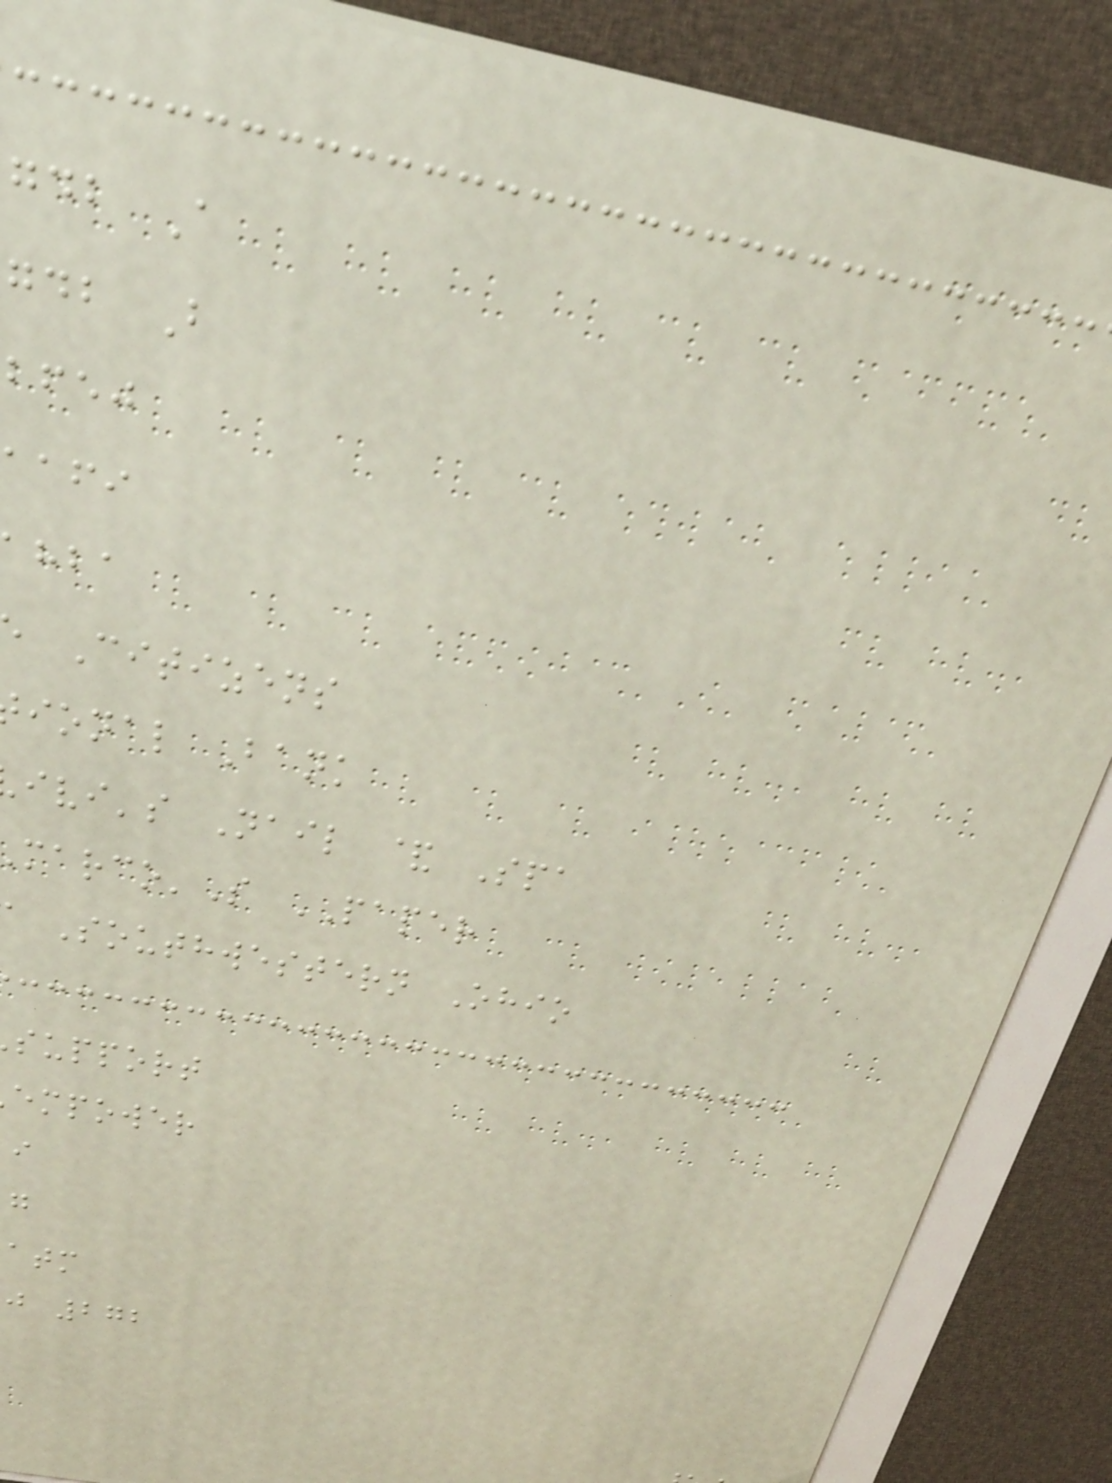gdb A
gdb B
bfej
aafi
Citizens
ional Bank
ivi's Nail & Spa
'S PAPER
Southwestern Ohio
support
empower
j 272
